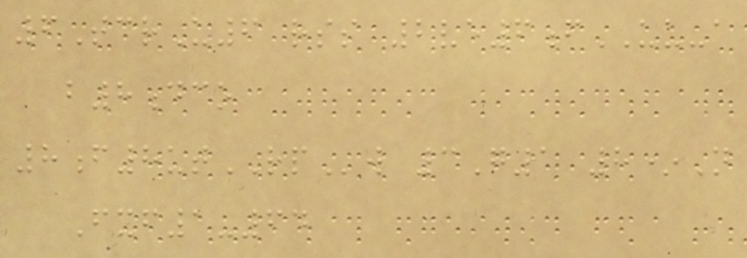6TcrU6 rss 2ve6fUU-a
b8dco
8f8utRPw 3G1 8*N
Fxf1-64
